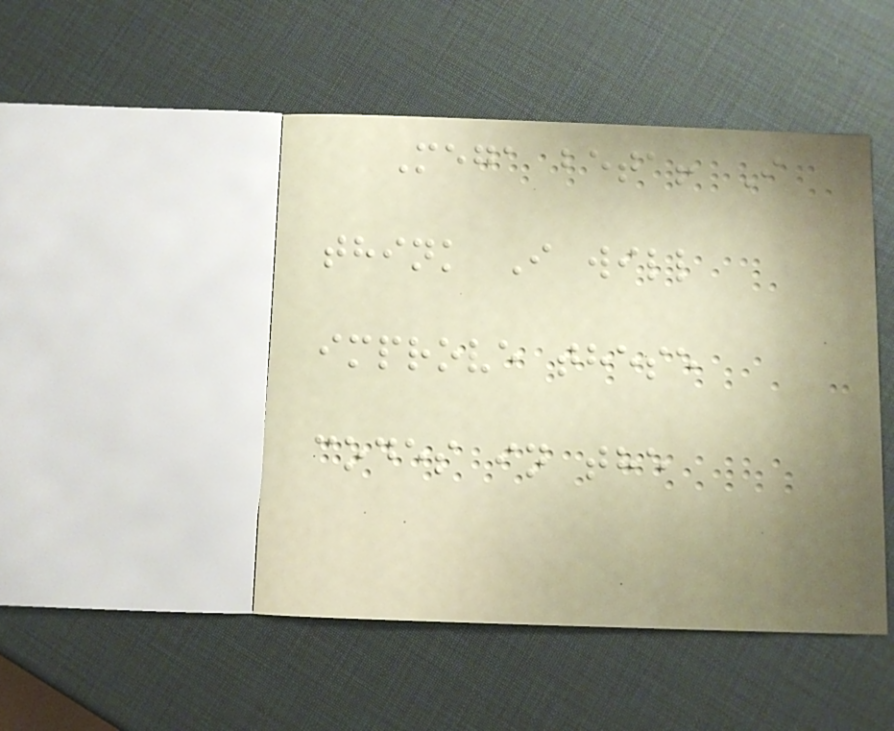Mega beta! I
think I will
improve these
codes in the
